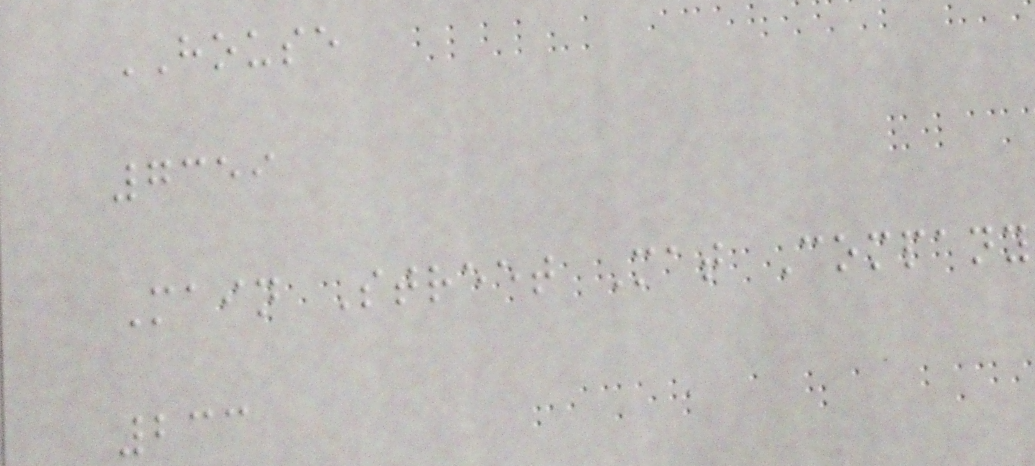HOUSE
7359
Main Street Mat Company
233
